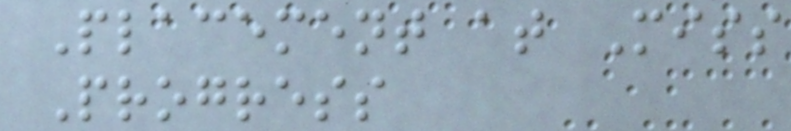Placement at Miss
Progress
